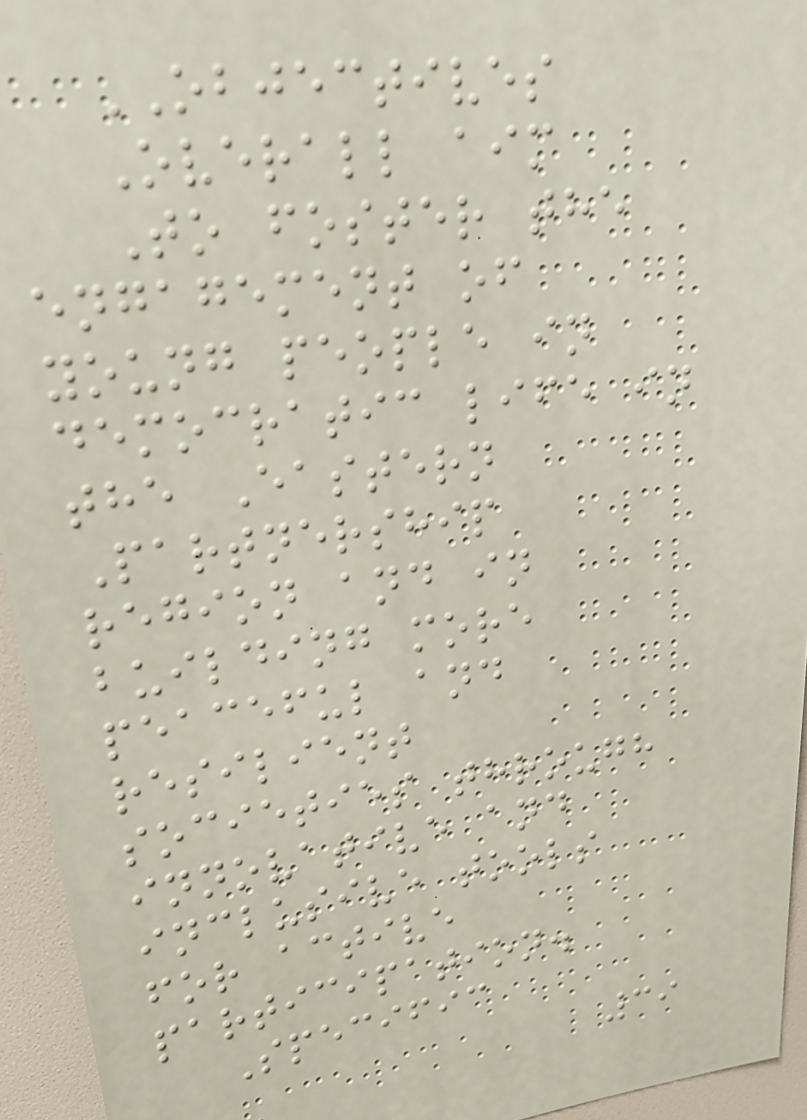OBJECTIVES
Overall aim
To foster the
engagement of
young people in
democratic life in
the Eastern
Partnership
region and in
building more
peaceful and
resilient
societies through
innovative and
inclusive tools
for active
participation.
Specific
39
